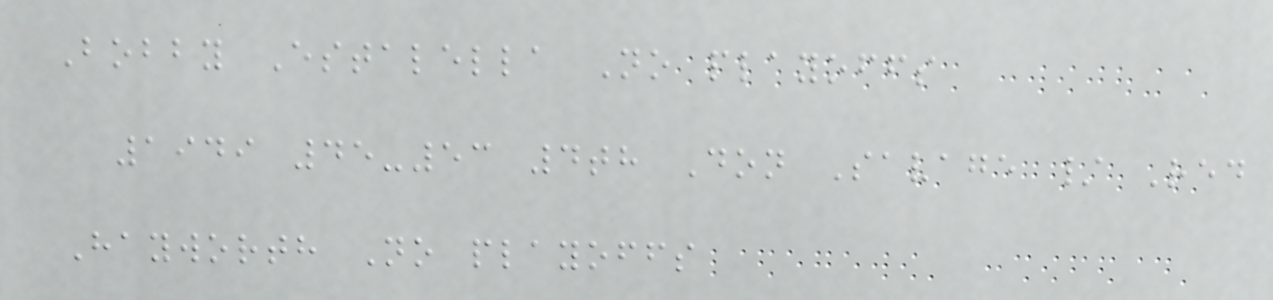Bobby Estalella No playoffs
1949 45-53 4th Don Savage / Red
Hayworth No playoffs
